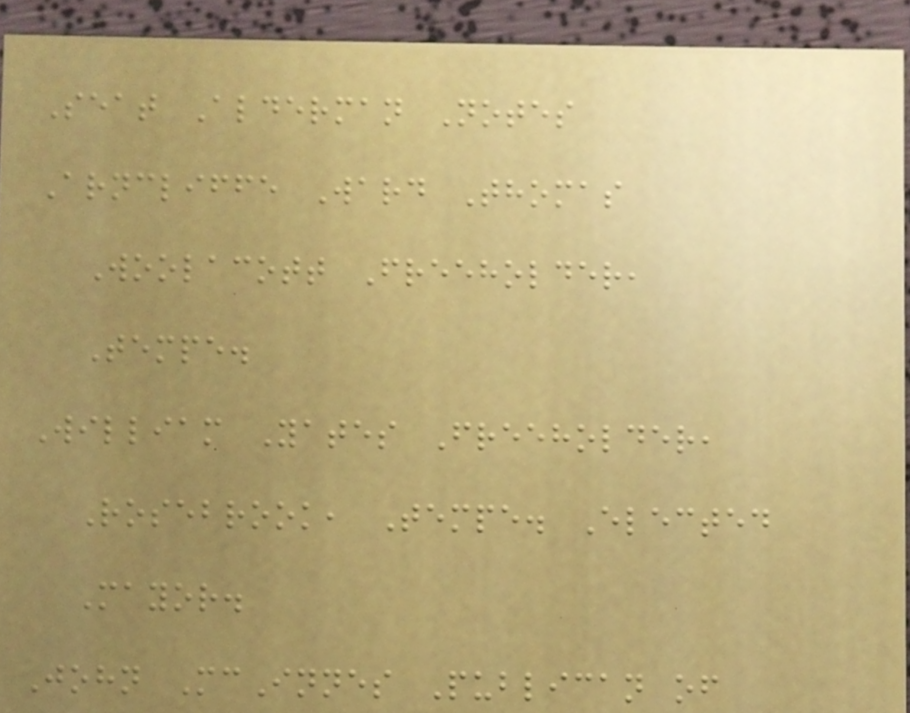Seat Alderman Notes
Arncliffe Ward Thomas
Woolacott Freeholder,
Tempe.
William Yates Freeholder,
Rosebrook, Tempe. Elected
Mayor.
John McInnes Publican of
